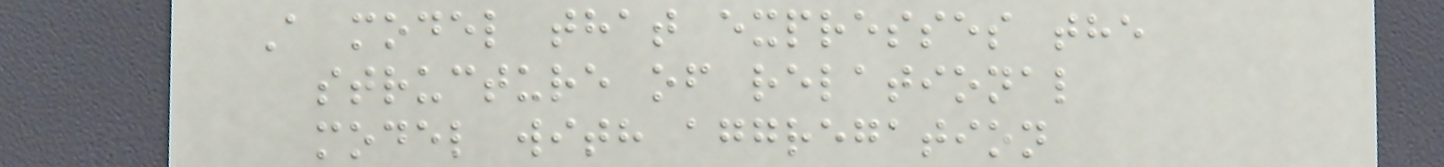A model that expresses the
structure of relational
model with aggregation
